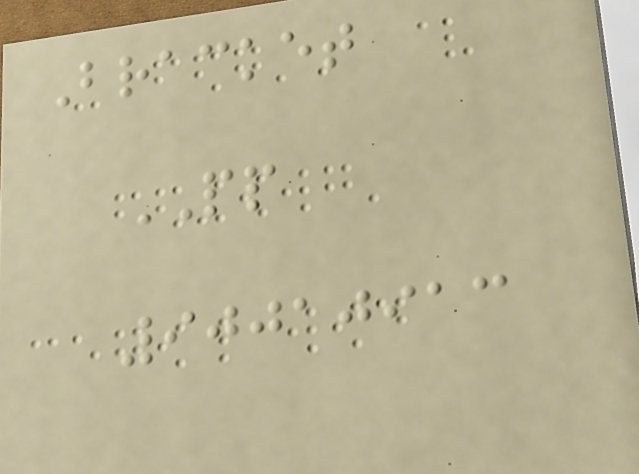Bracket
PP
90010913
